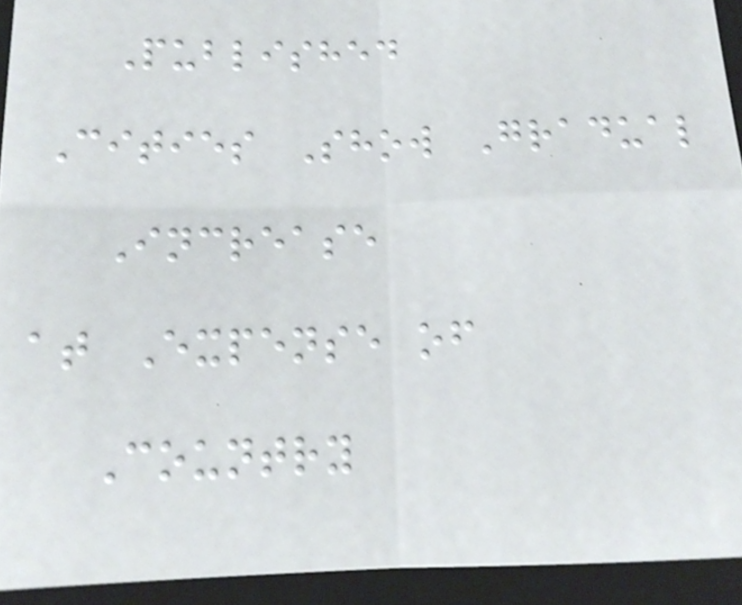Published
Cities Show Gradual
Increase
at Expense of
Country
